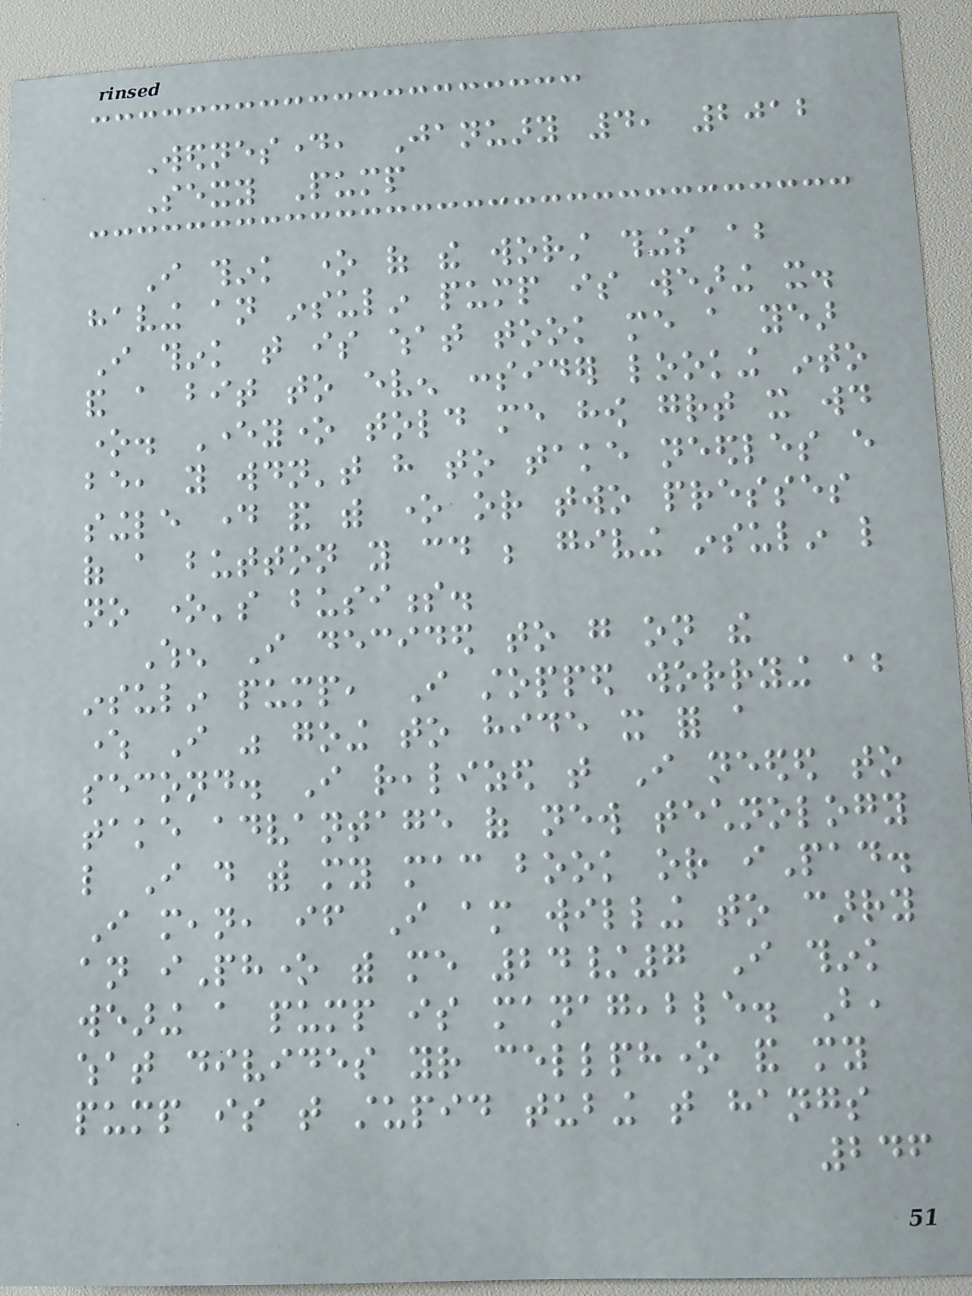Wednesday, January 4, 2012
Sexy Pump
I think one of the worst things about
having an insulin pump is wearing it.
I think that is what took me a year
and a bit to even consider looking into
one. Everyone told me how great it would
be, you wouldn't have to take needles every
single day and with one or two presses
of a button you could be giving insulin like
no one's business.
When I decided to go on the
insulin pump, I stopped worrying about
where I was going to hide it for a
second. I realized that I needed to
take advantage of new technology
like I do with my mac book or iPad.
I mean, if I am willing to carry
an iPhone with me 24/7 I think
wearing a pump is manageable. But,
what divides your cellphone and my
pump is that stupid tubing that hangs
246
